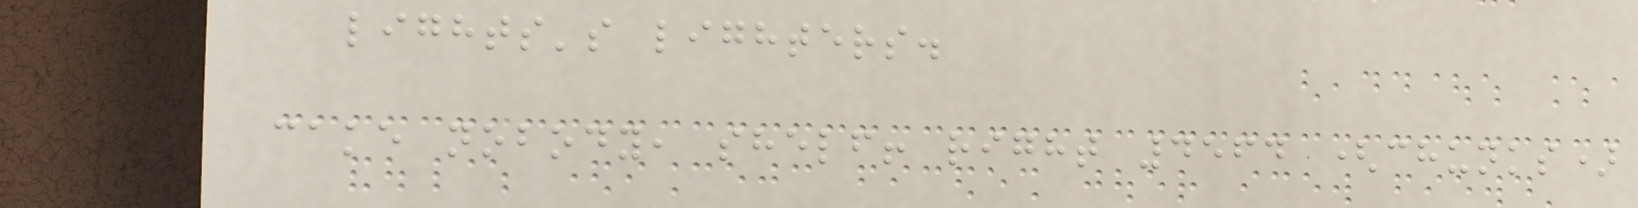lights's lighters.
cake nobody, shelf! right 4564 (chunks)
